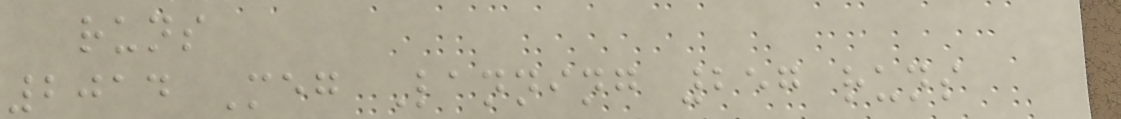runs
2014 Meg Lanning 257 runs
